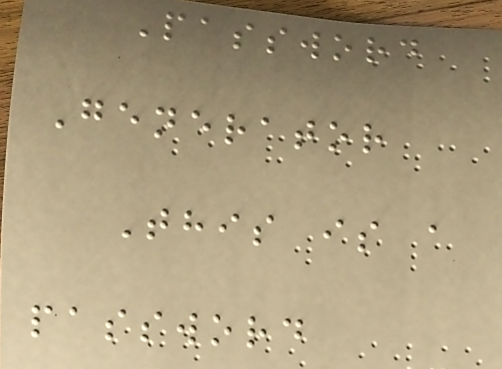Password
Generator
This is a
password
